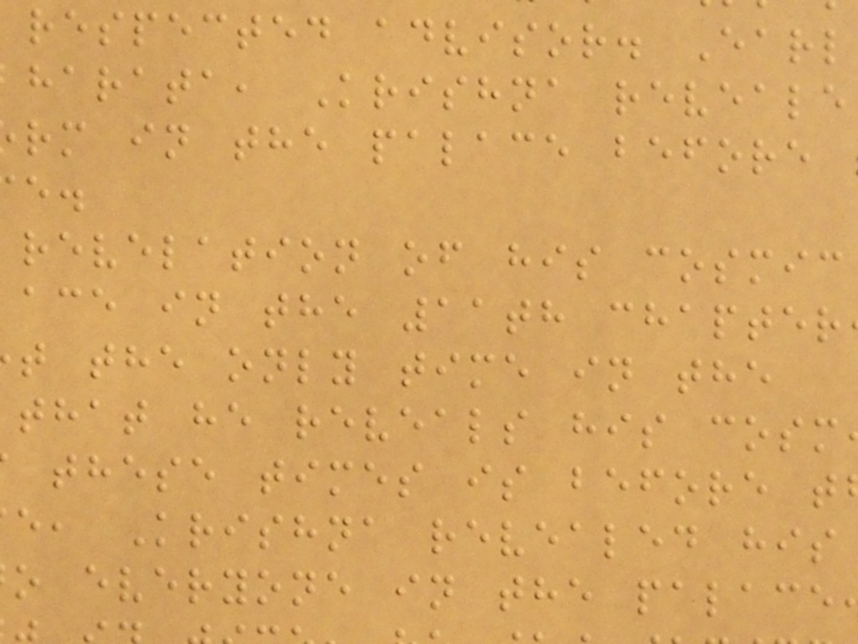respected advisor. Earl
harata, Krishna reveale
rm in the palace before
revelation of his cosmic
ace in the 11th chapter
t the only time in the
that he reveals his cosm
these times is before t
e, Krishna revealed his
o everyone in the palace
